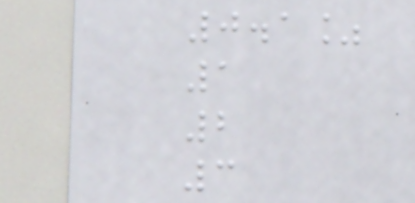0.1%
1
2
3
